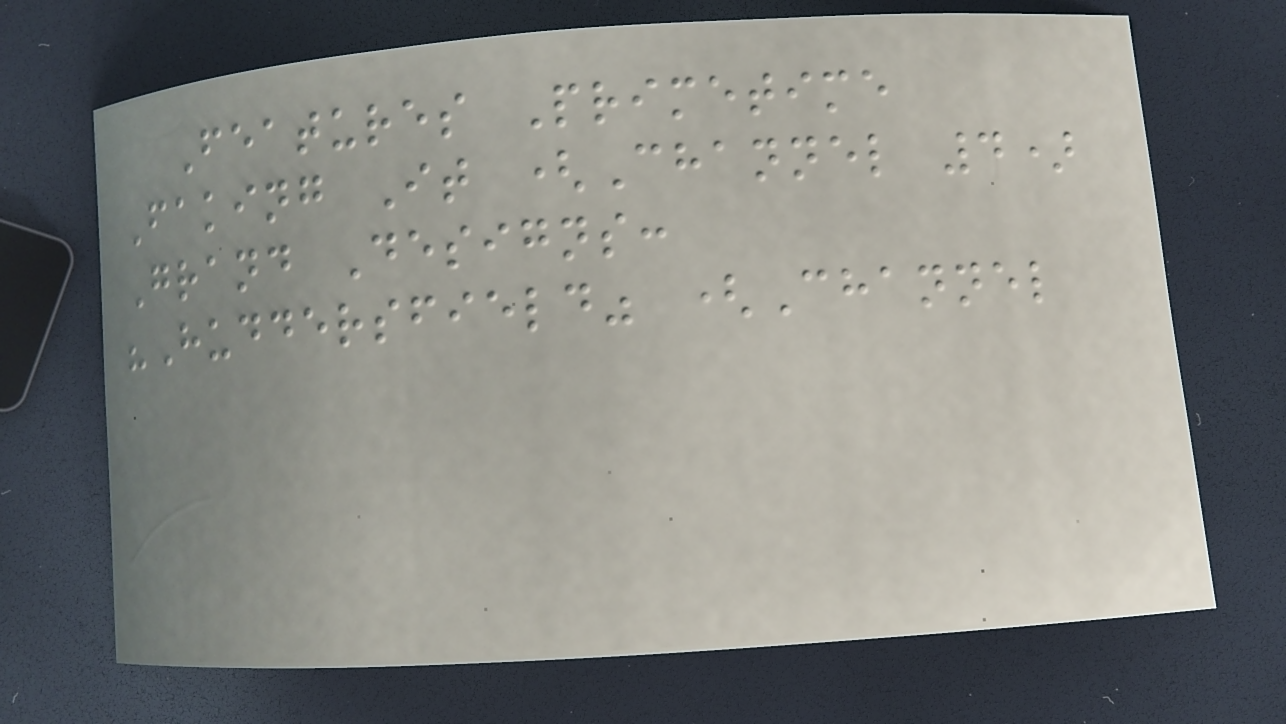Features Primetime
Faking It (Channel 4)
Grand Designs:
"Huddersfield" (Channel
